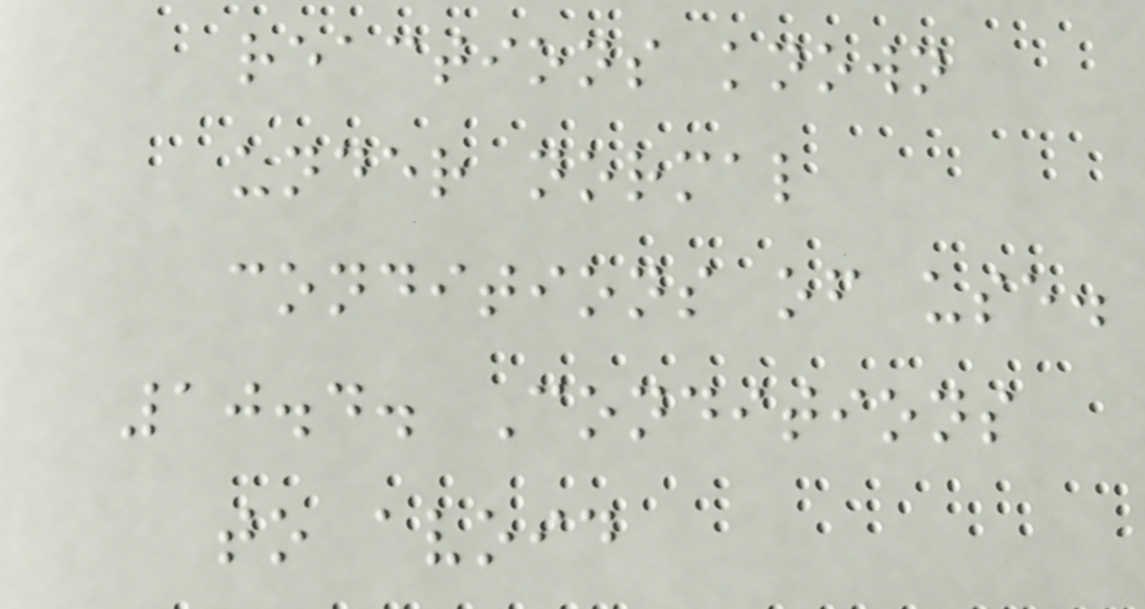reactions known
under normal
conditions of use.
10.4. Conditions
to avoid
